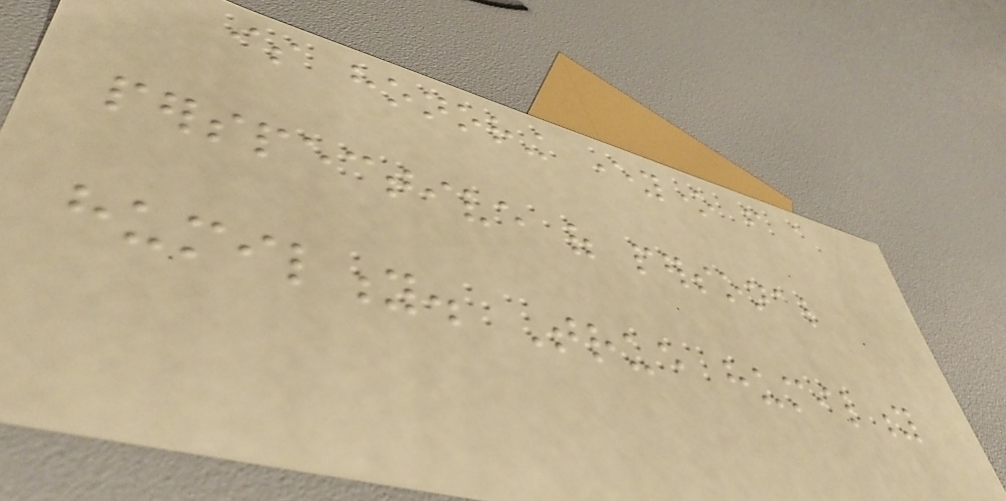is honoring everyone from a
perspective of personal
humility. True humility
